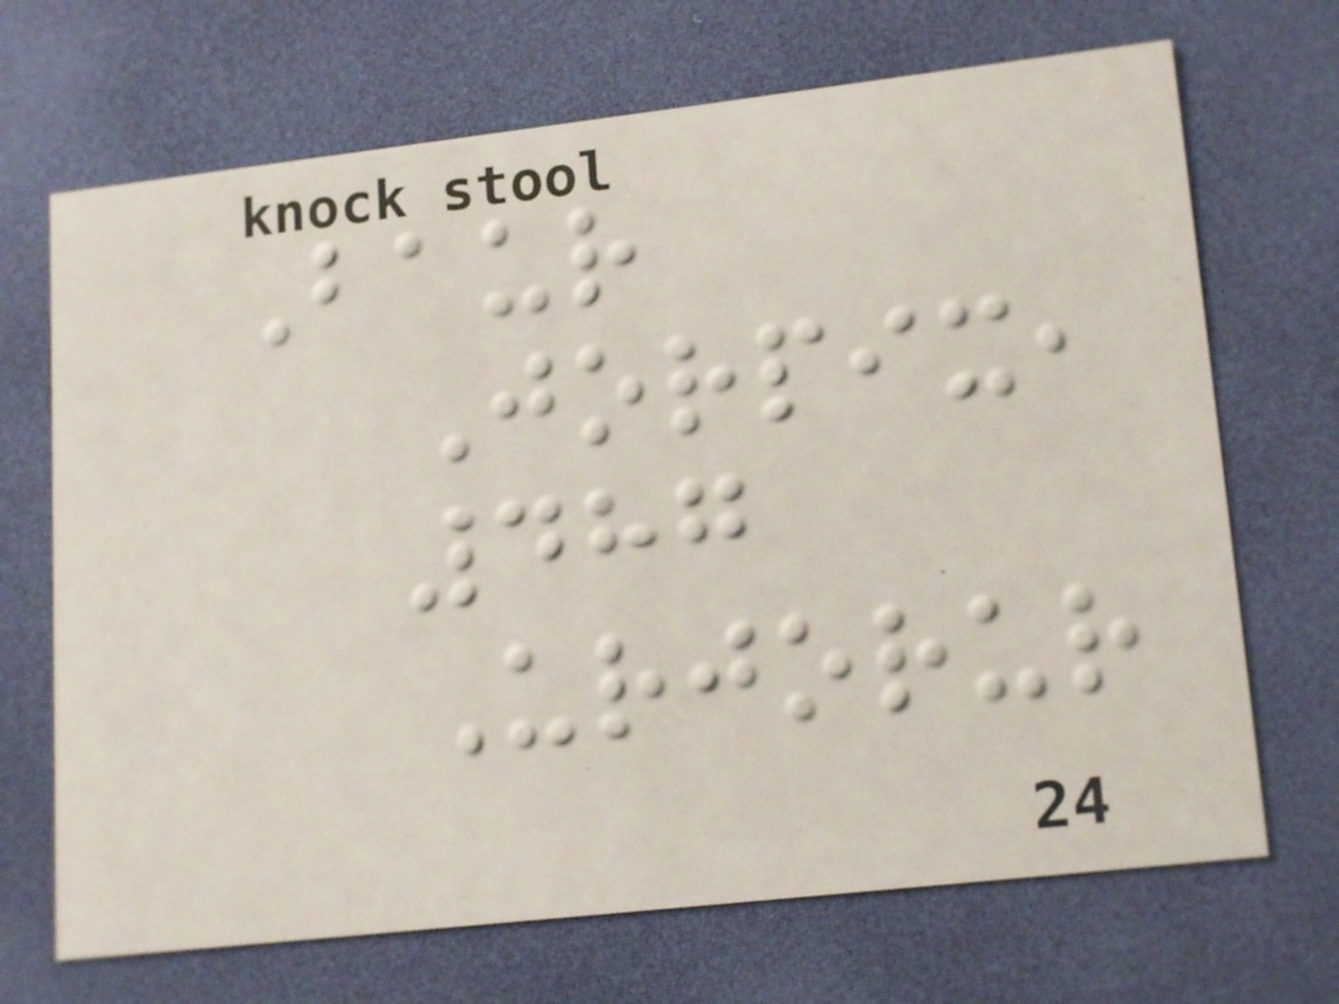Baur
Jorpix,
487
Urjorur
